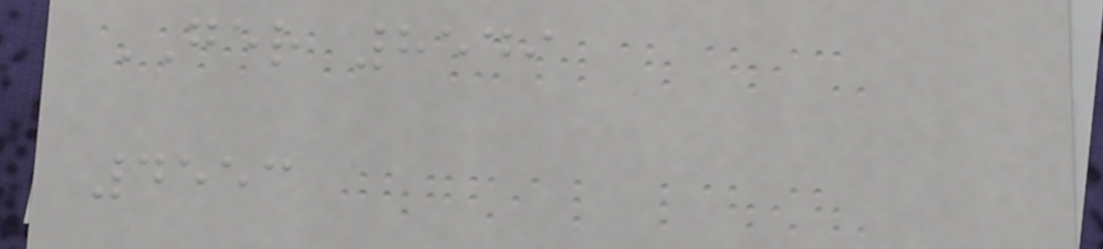GER 8549
4553
